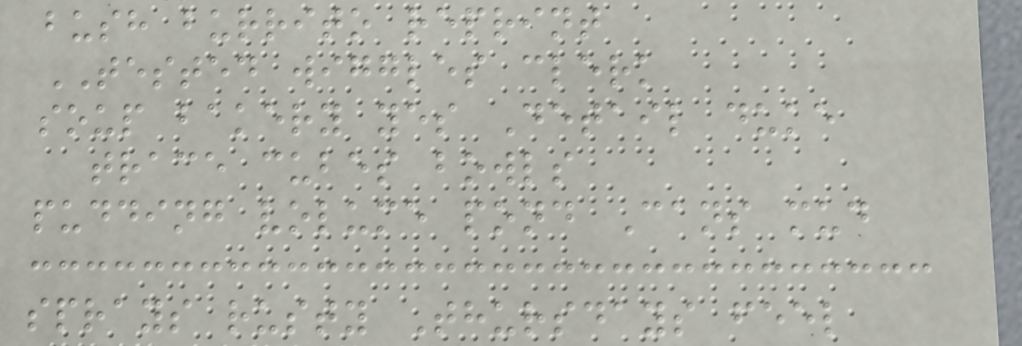bush burrito reprint
TESTED wiggles clerk
soup bakery yes Detail duke
trace cubes bowls
pudding volume pond Cans mud
sprays rusty Thursdays feel
